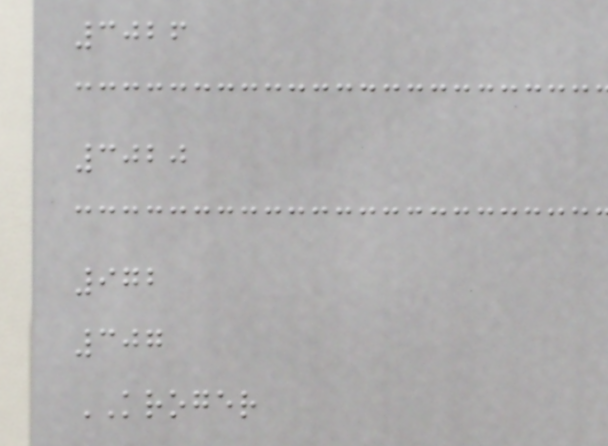3026
3020
972
307
KROGER
